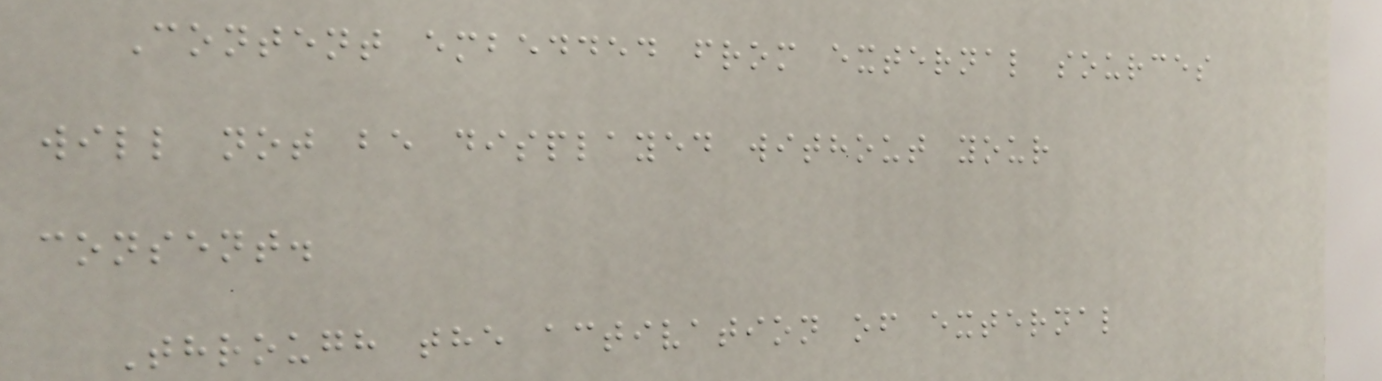Content embedded from external sources
will not be displayed without your
consent.
Through the activation of external
